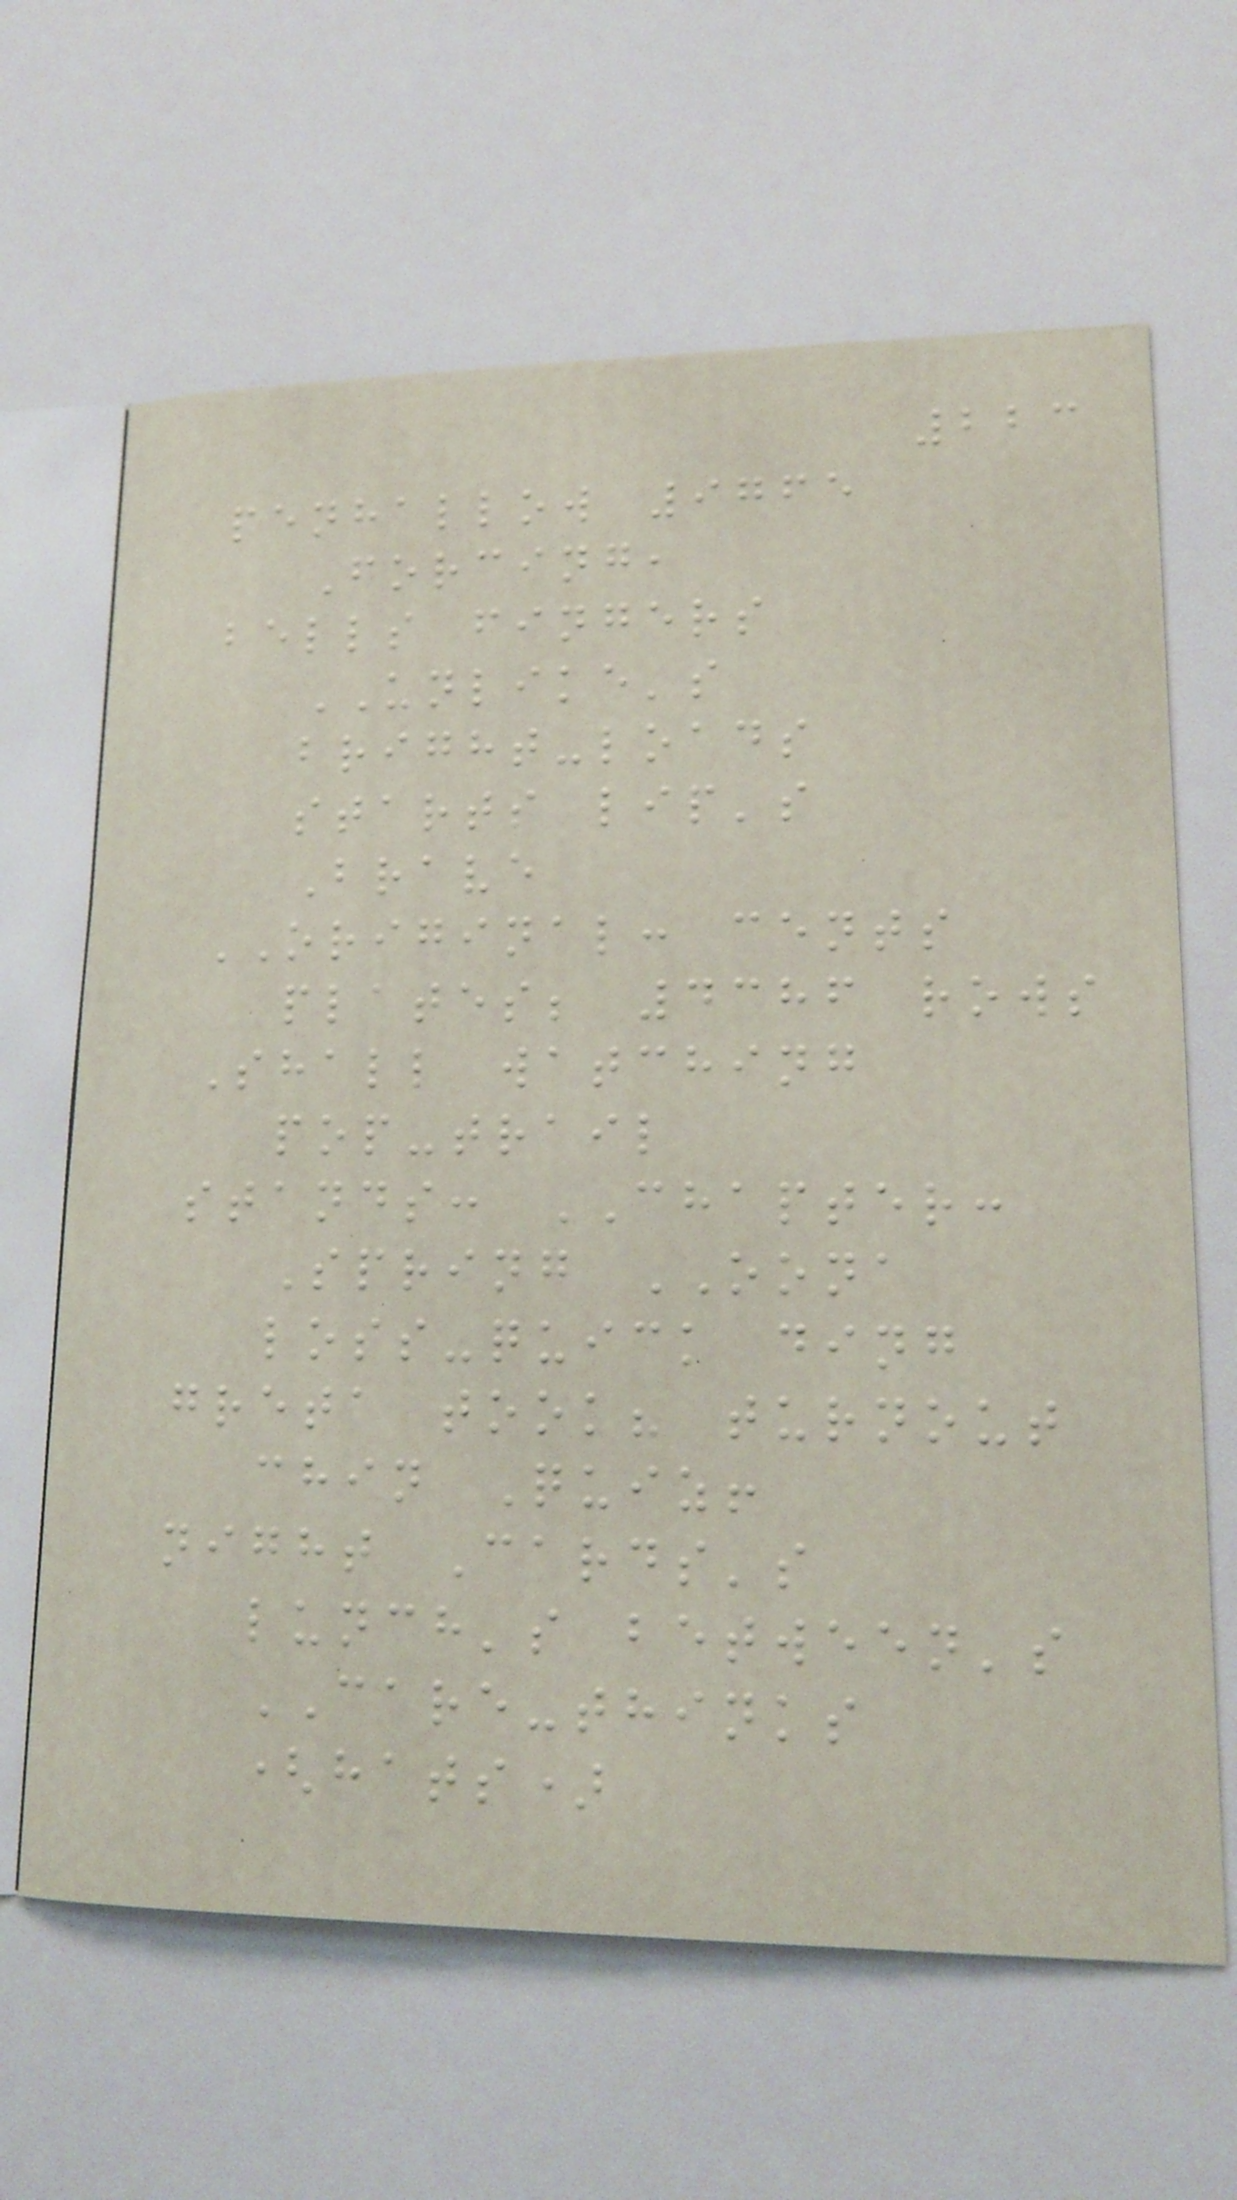223
penhallow 9765
Forcing,
bells fingers
UNLIKE's
bright-loads
starts lip's
Brave
ORIGINAL: cents
plates; 4386 rows
Shall watching
pop-trail
stands: CHAPTER:
Spring OONA
loss-quick ding
greta took? turnout
chin Quiz!
night Cards's
lunch's between's
CARE-thinks
(hats)
